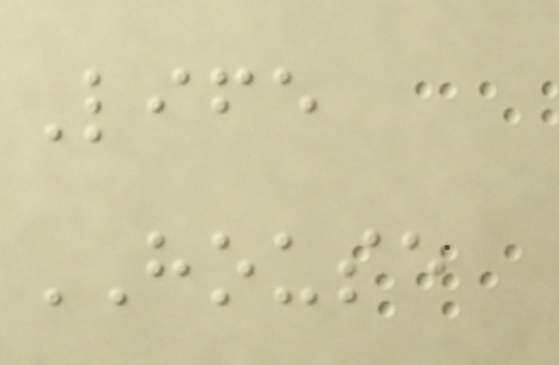Life
HOUSE
